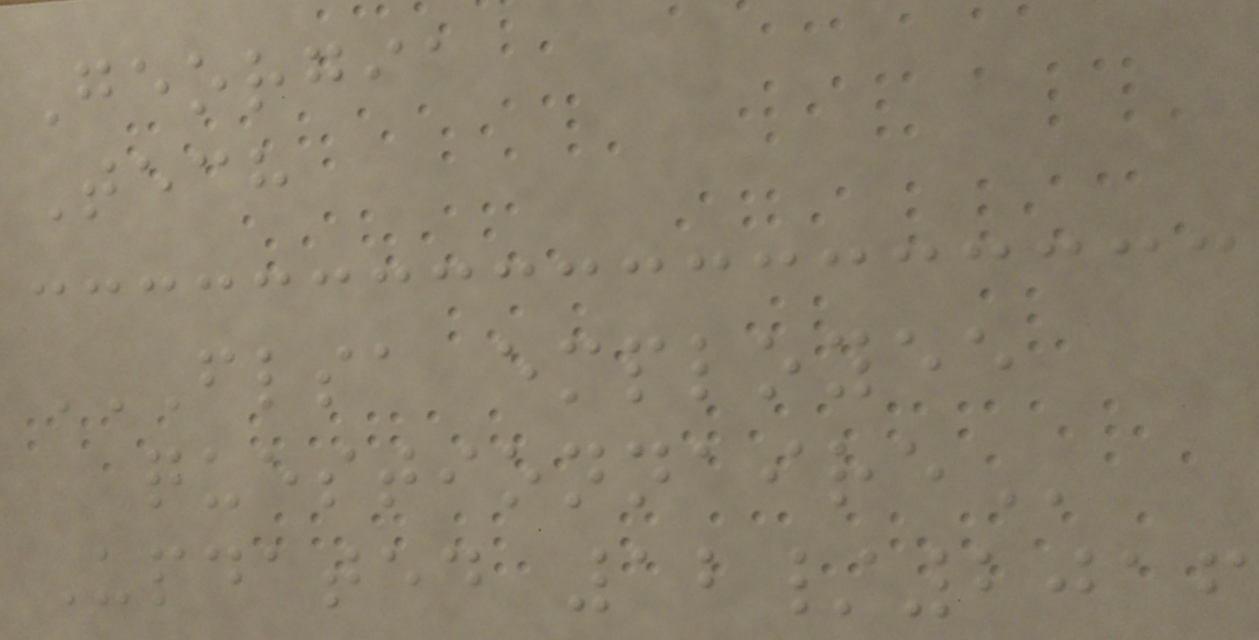Georgia
Tech
FLSA EMPLOYEE
QUESTIONNAIRE
Updated 12/2016
